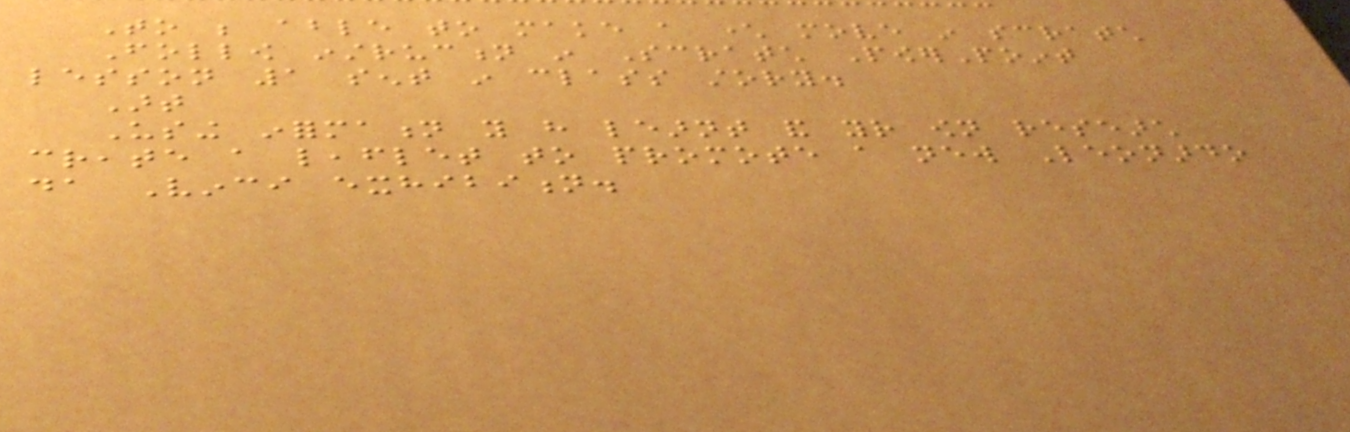To be able to make a character move in scratch
Follow instruction in Scratch PowerPoint
lesson 1 sent in class story.
Art
Using information you have learnt and your own research
create a leaflet to promote a new Leonardo
da Vinci exhibition.
